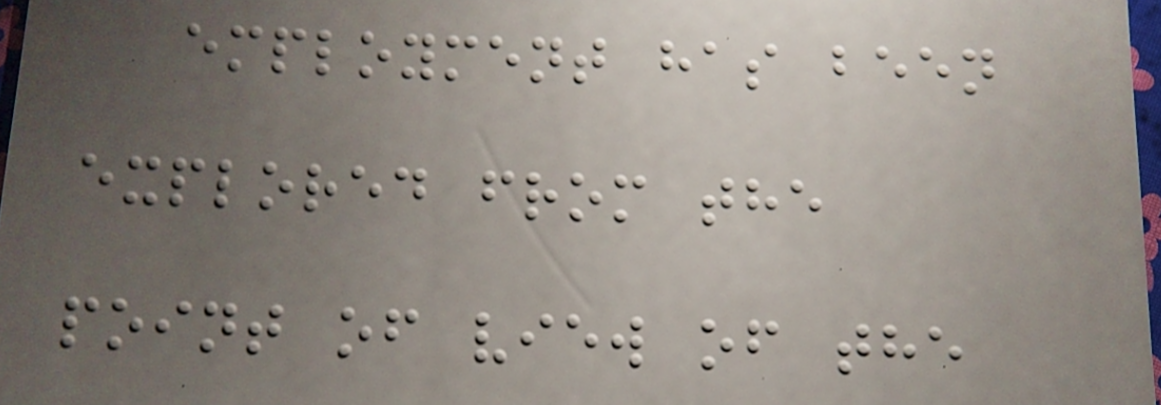employment has been
explored from the
point of view of the
